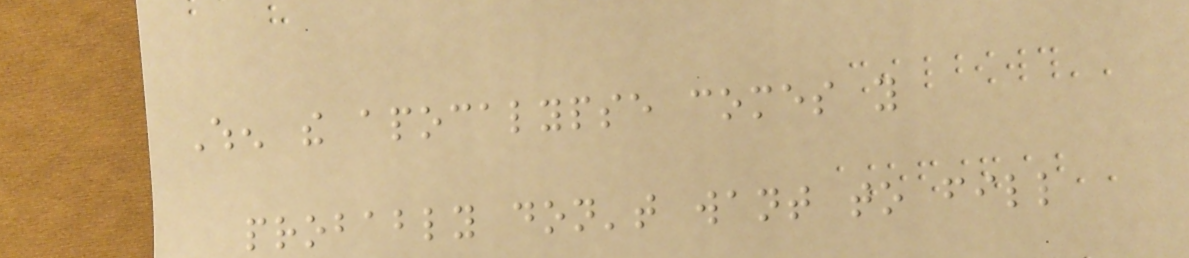When the apocalypse comes you
probably don't want to fill
